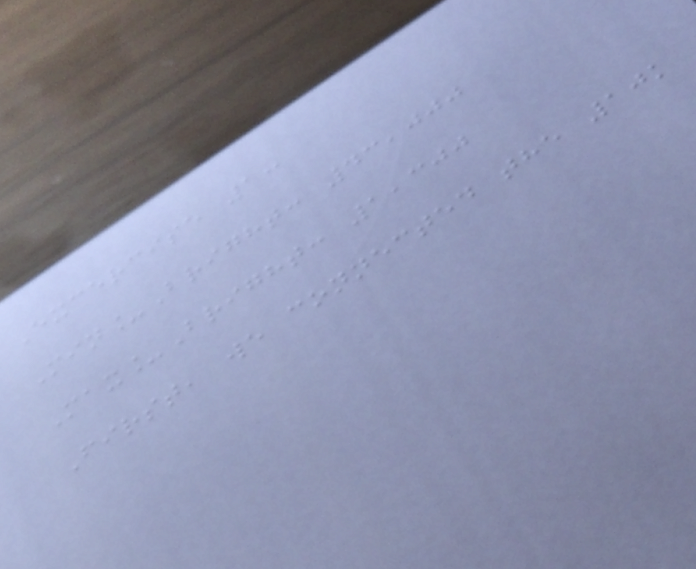Excercise 1:
Min_Bright: 43,000
Max_Bright: 1,300
First, we connected the 10k
